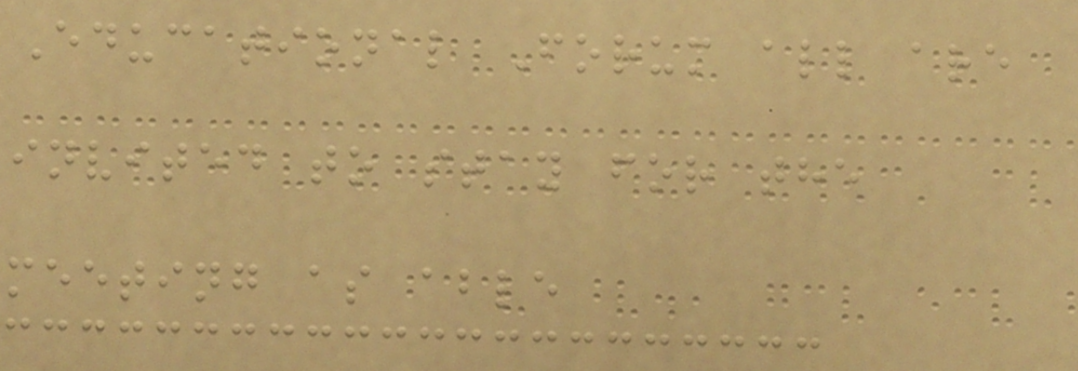Educational Forum all are
invited to stay for the
meeting as able
